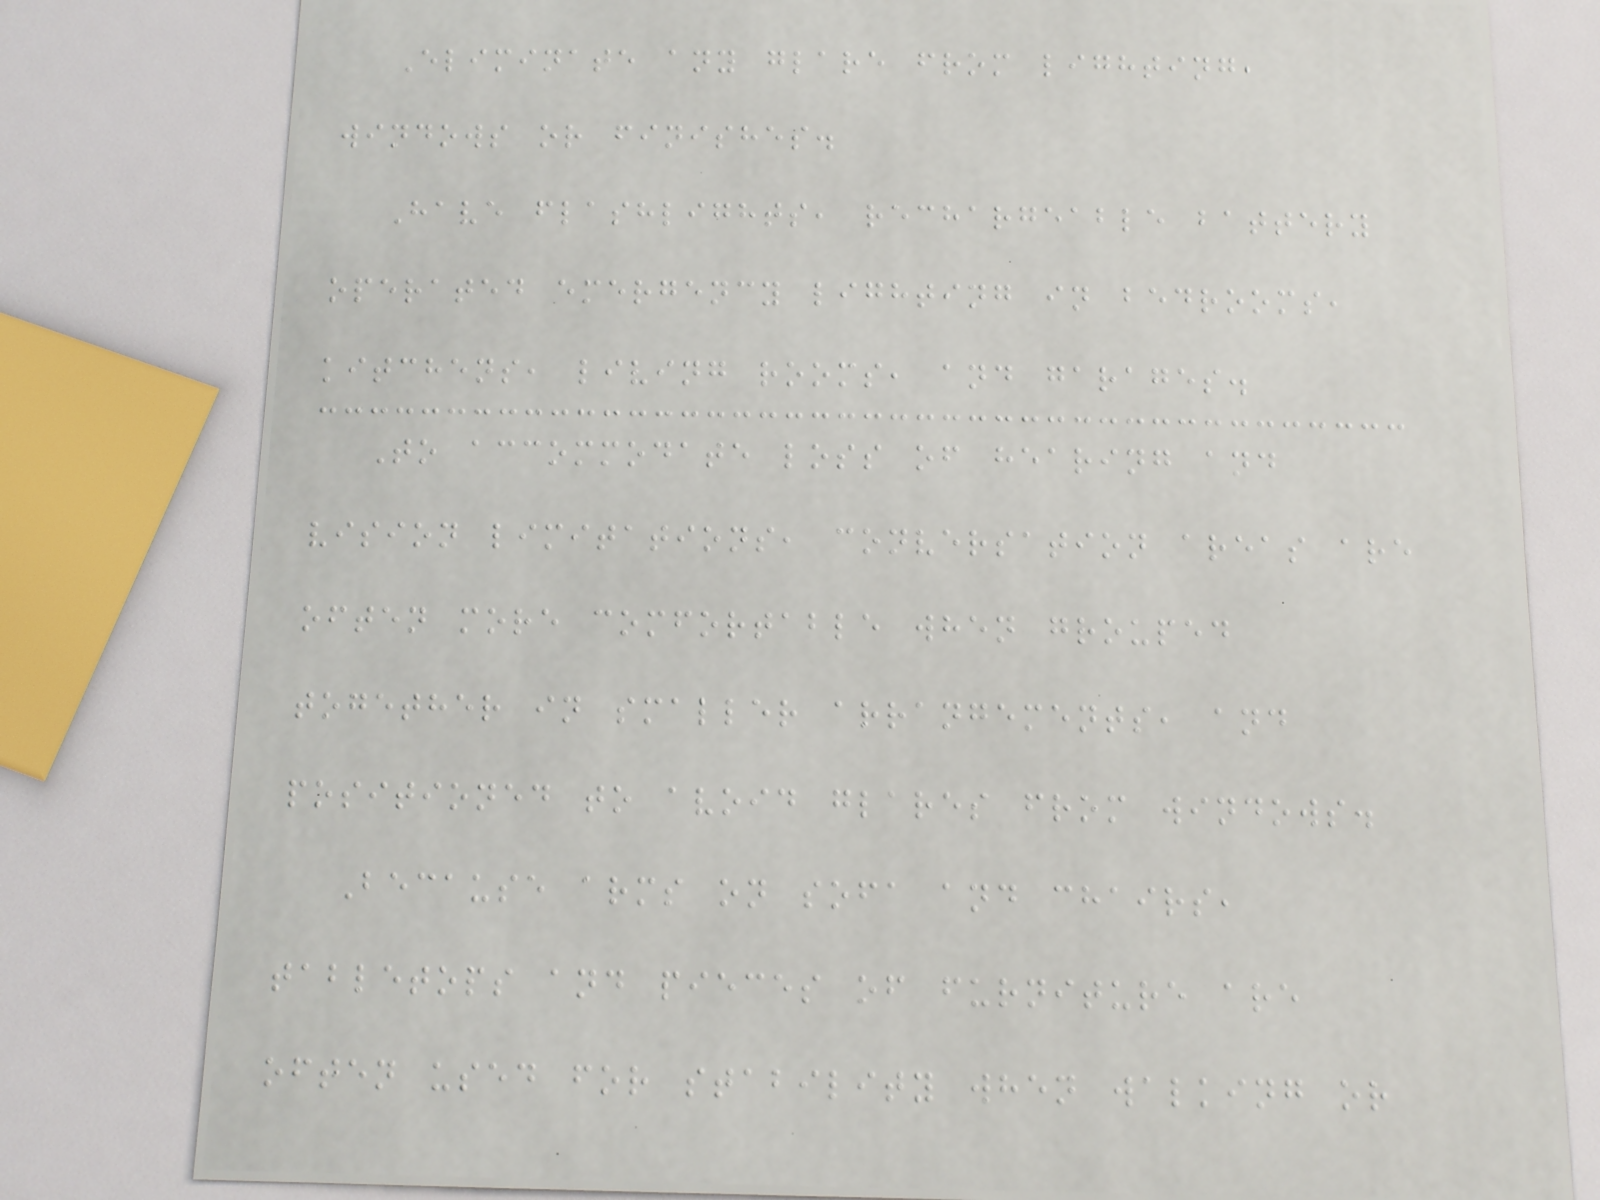Eliminate any glare from lighting,
windows or finishes.
Have flashlights, rechargeable battery
operated emergency lighting in bedrooms,
kitchens, living rooms, and garages.
To accommodate loss of hearing and
vision limitations, conversation areas are
often more comfortable when grouped
together in smaller arrangements, and
positioned to avoid glares from windows.
Because arms on sofa and chairs,
tabletops and pieces of furniture are
often used for stability when walking or
